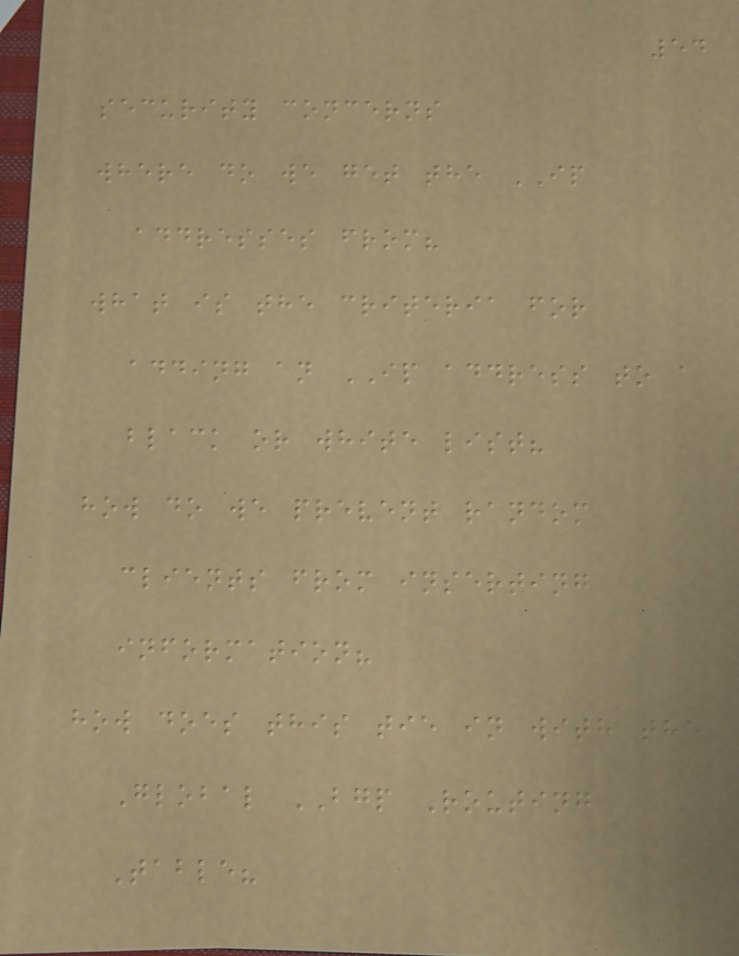54
security concerns
where do we get the IP
addresses from?
what is the criteria for
adding an IP address to a
black or white list?
how do we prevent random
clients from inserting
information?
how does this tie in with the
Global BGP Routing
Table?
